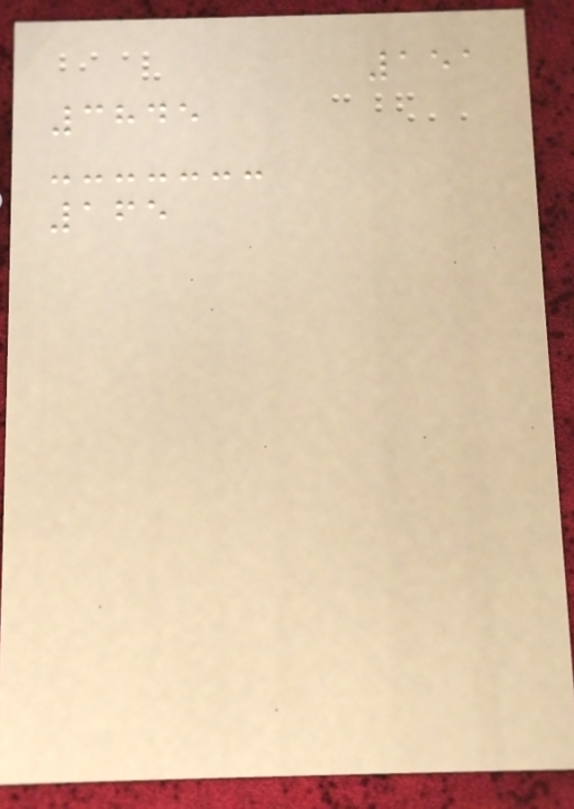151
3845
165
